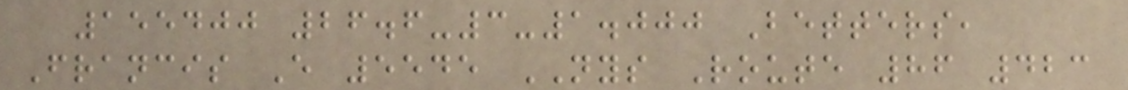155400 26.6-3-1.000 Betters,
Francis E 5545 NYS Route 86 423
